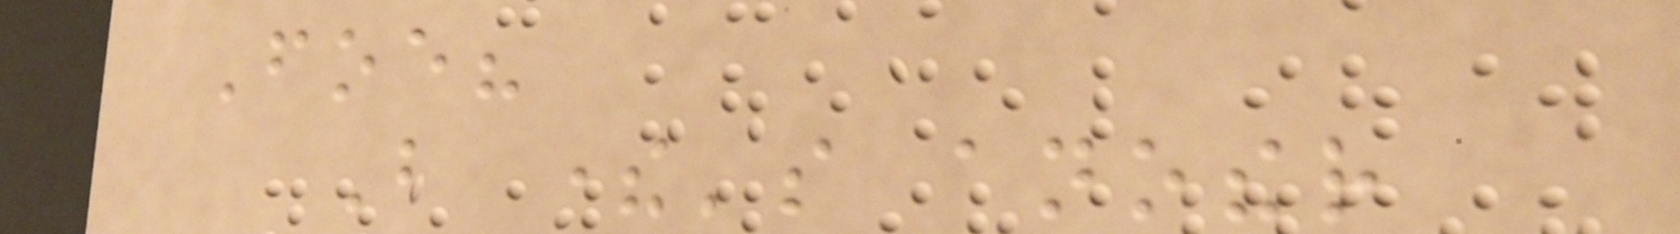Foe?
But there's another
